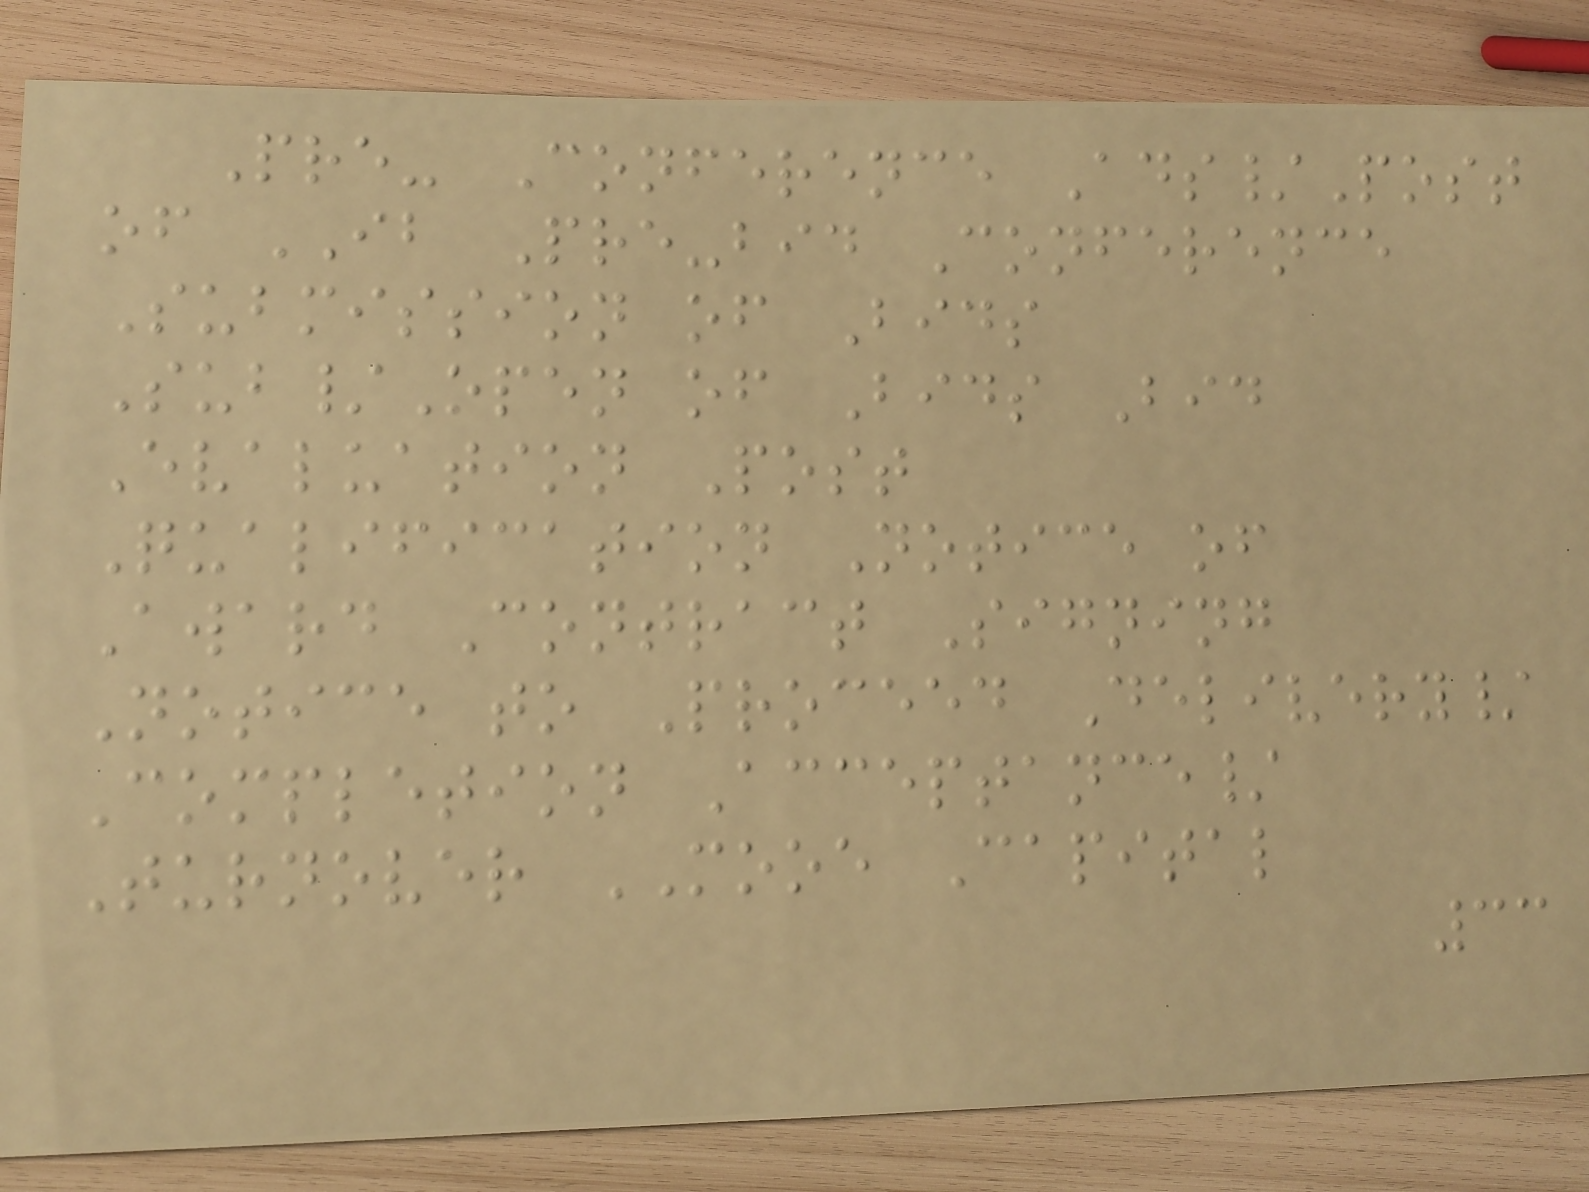Pre- Conference Ads/Post
of IB Pre-bid Conference
Submission of Bids
Sub/Open of Bids Bid
Evaluation Post
Qualification Notice of
Award Contract Signing
Notice to Proceed Delivery/
Completion Acceptance/
Turnover MOOE Capital
33
